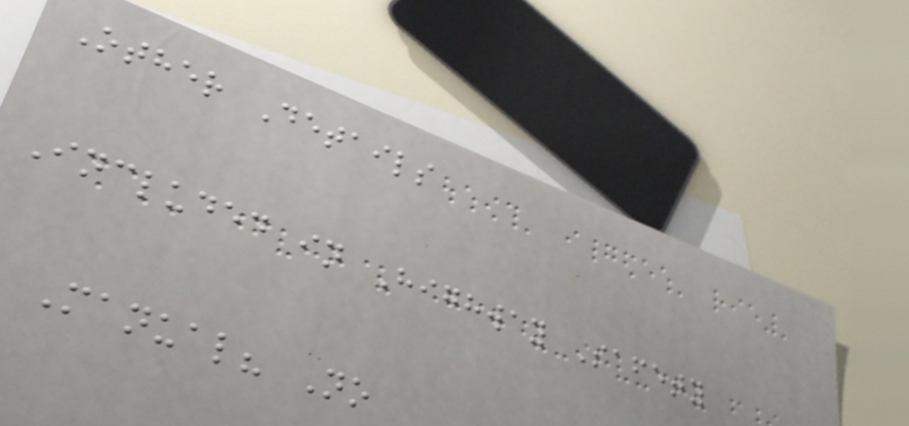Other Details
Included in Highway Safety
Manual? No
